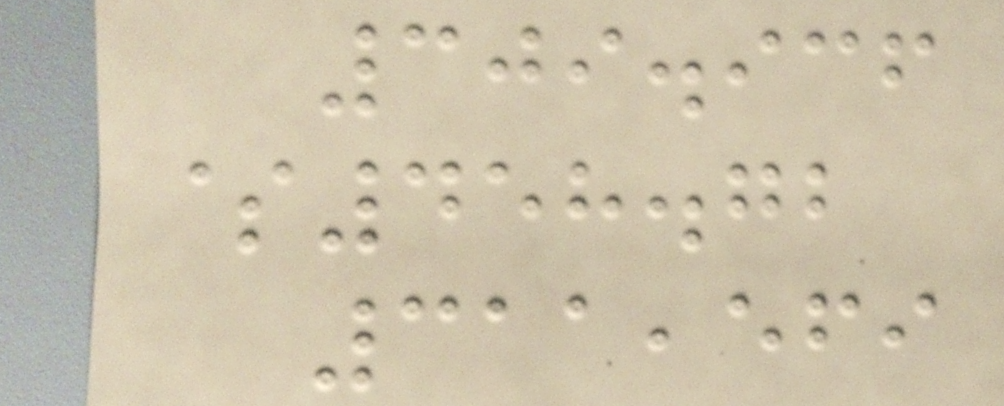309.936
$458.72
311,569
